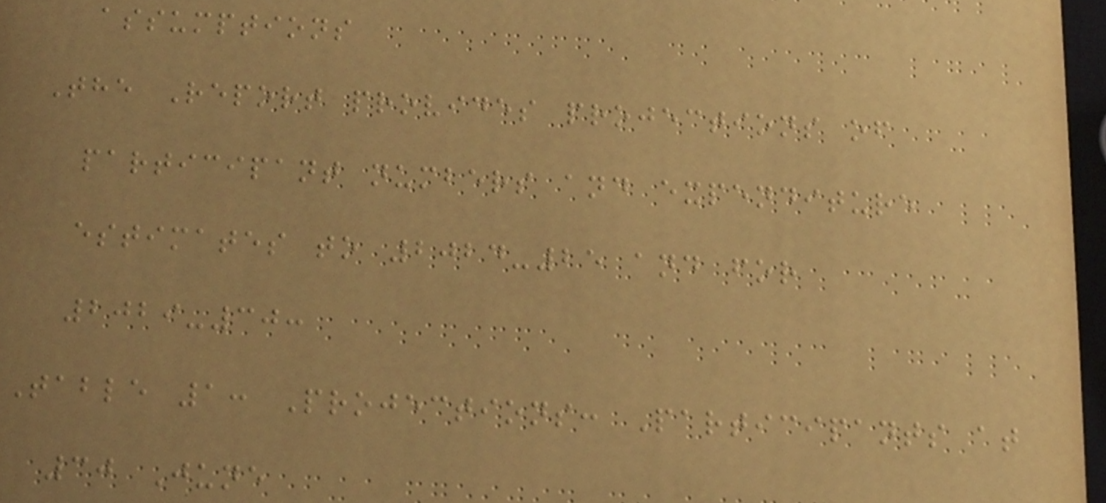assumptions
The Report provides projections of
participant numbers and expenditure
estimates to 2024-25 and for
2029-30:
Table 1: Projections: Participants at
30 June
